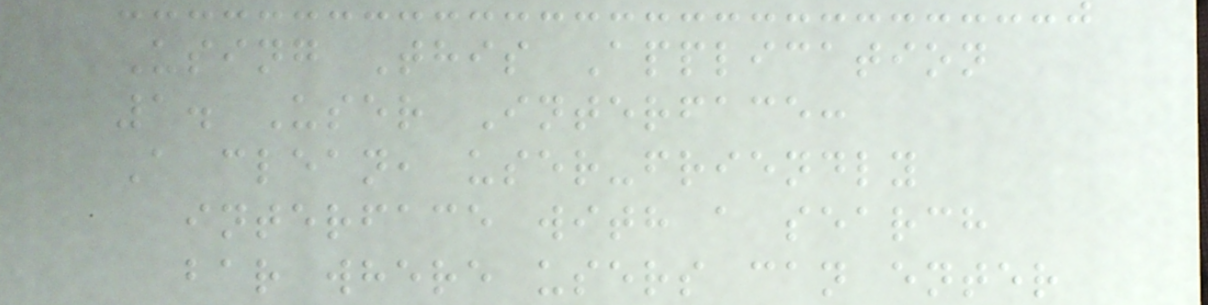Using This Application
1. User Interface:
A clean, user-friendly
interface with a search
bar where users can enter
